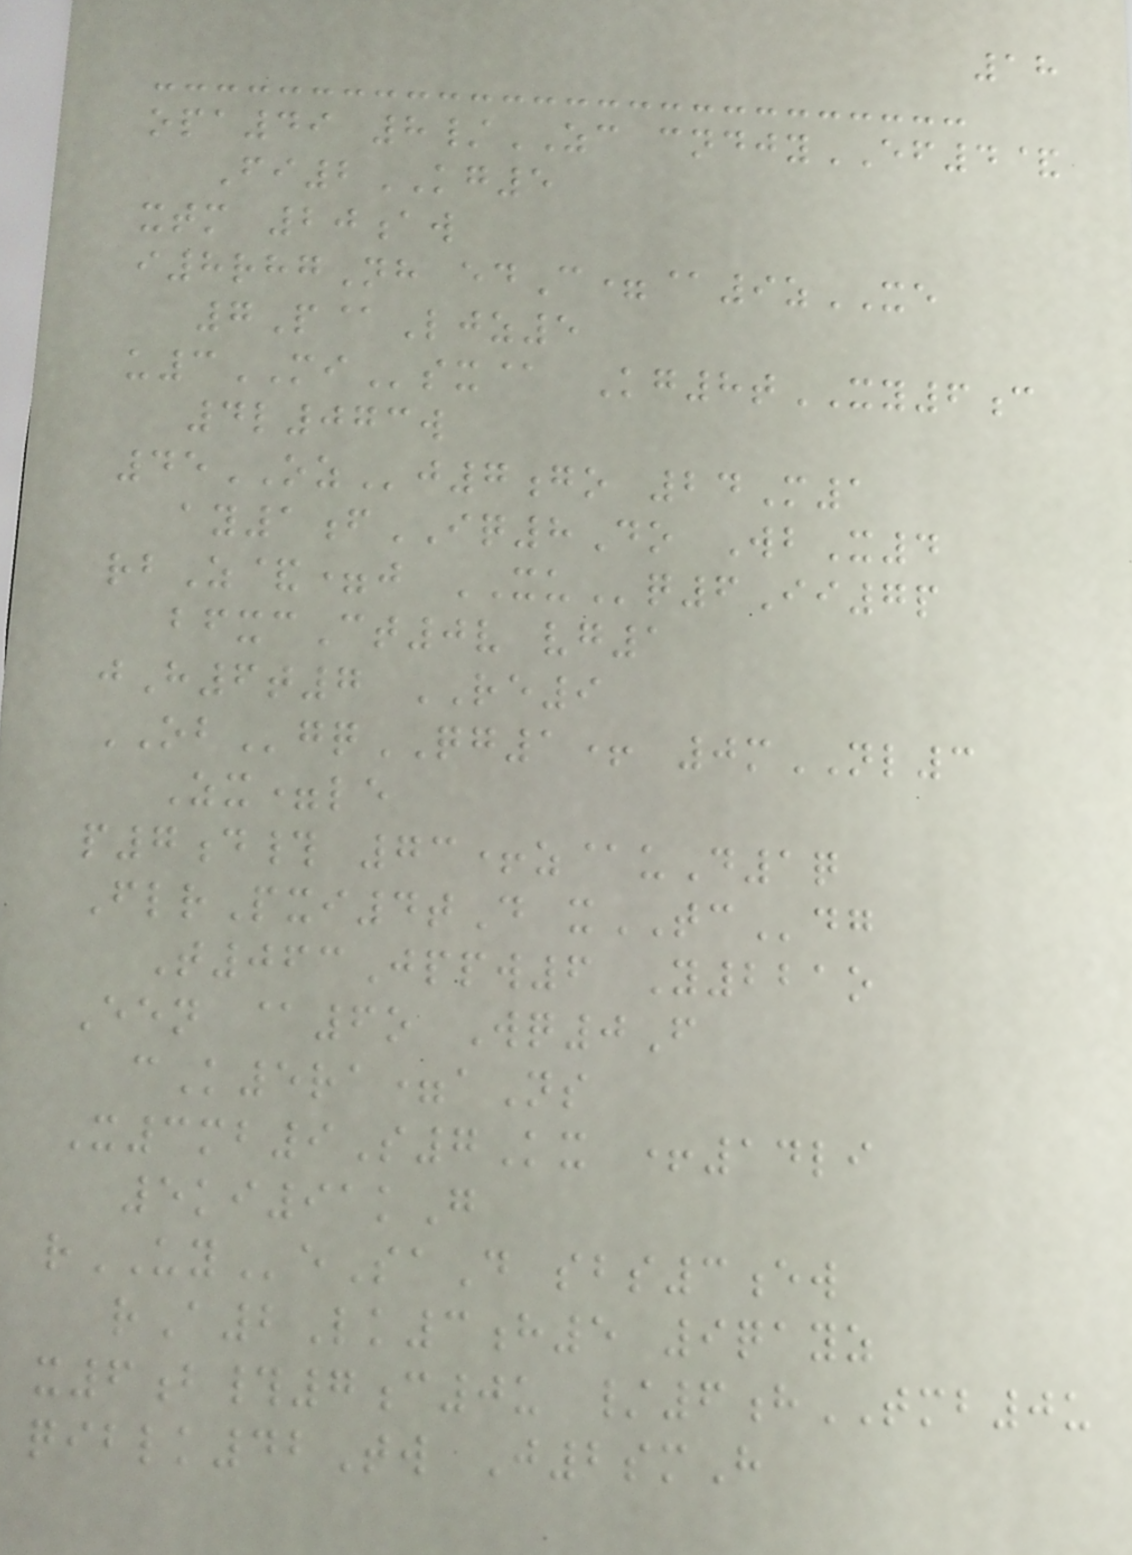18
opa49 8/ZC cndjyEF4&
Fi2KG5
xtm 20aw
i8rhgNh edC=@9zXE
7P@Ljz5
u3MIsx@ Kg8tXY6c
4l073w
45OZj7go 24M1
ay1fIQ8Do WbX4
rbZ&=j XUq6Ii7p
bfxcCt0v vg1
jH6t7 RE9
OBgqQG1+ 0mNL3
Zx=le
p7d# 73+z@uD1q
FlrPxi4tD xTCdg
T063Jppw6 Y221o
Een @6o Wq0F
cK5ra=aNs
X3mb9S7Kx +14li
5ki91kG
rUYeSaD sbs3ew
rA2Lk3h5 9qayz
x6b#7c0u /6hTMB0u
qiblk42Tw J2smH
